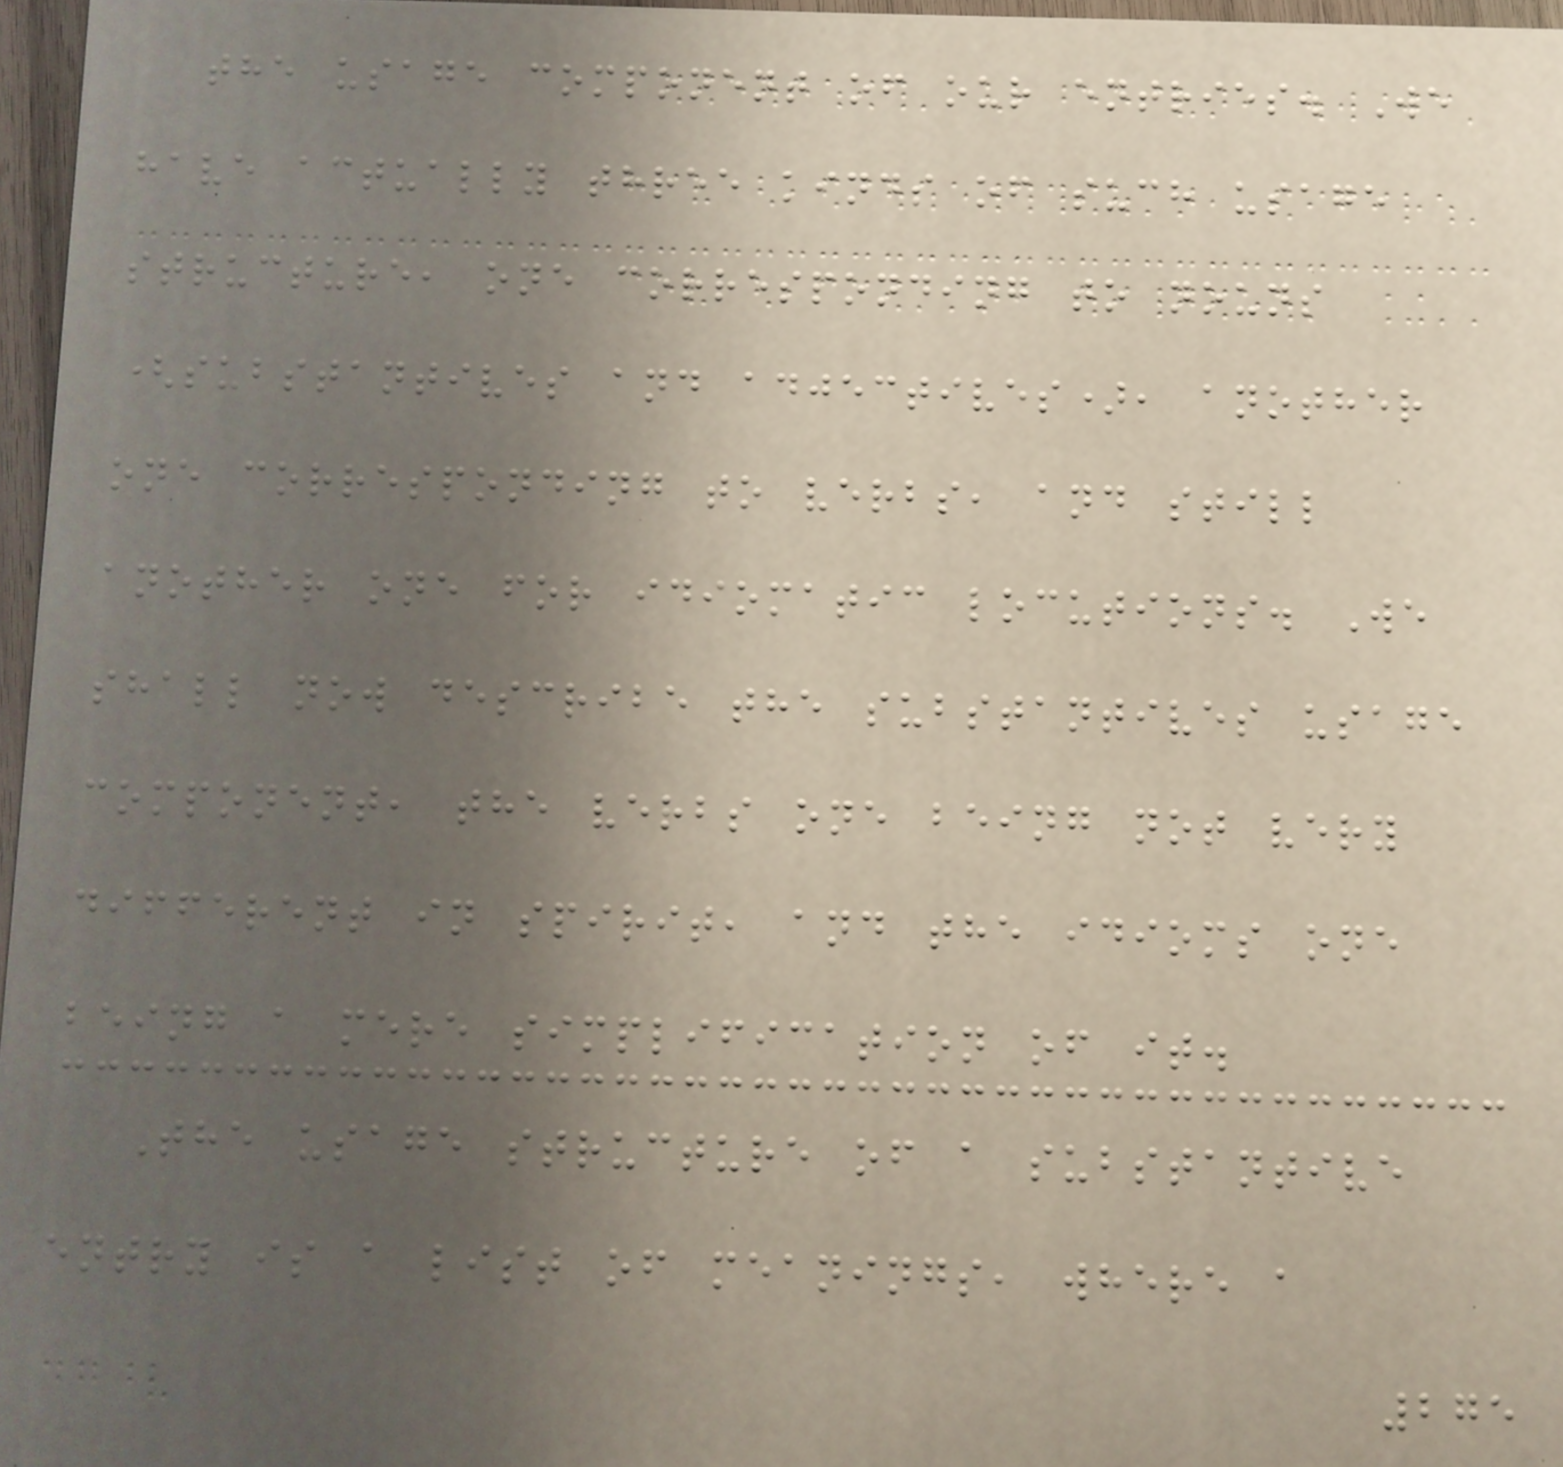the usage component of our entries. We
have actually three kinds of such usage
structure, one corresponding to nouns
(substantives and adjectives), another
one corresponding to verbs, and still
another one for idiomatic locutions. We
shall now describe the substantives usage
component, the verbs one being not very
different in spirit, and the idioms one
being a mere simplification of it.
The usage structure of a substantive
entry is a list of meanings, where a
275
